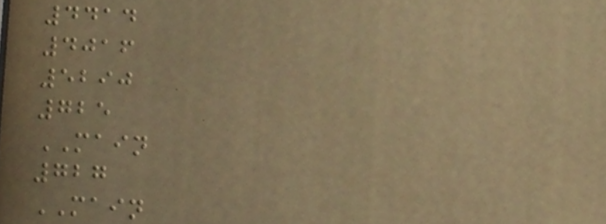4414
4016
5290
725
MAIN
727
MAIN
